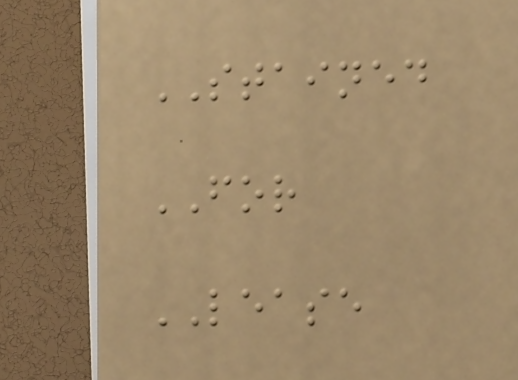STAINED
FOR
LEASE
